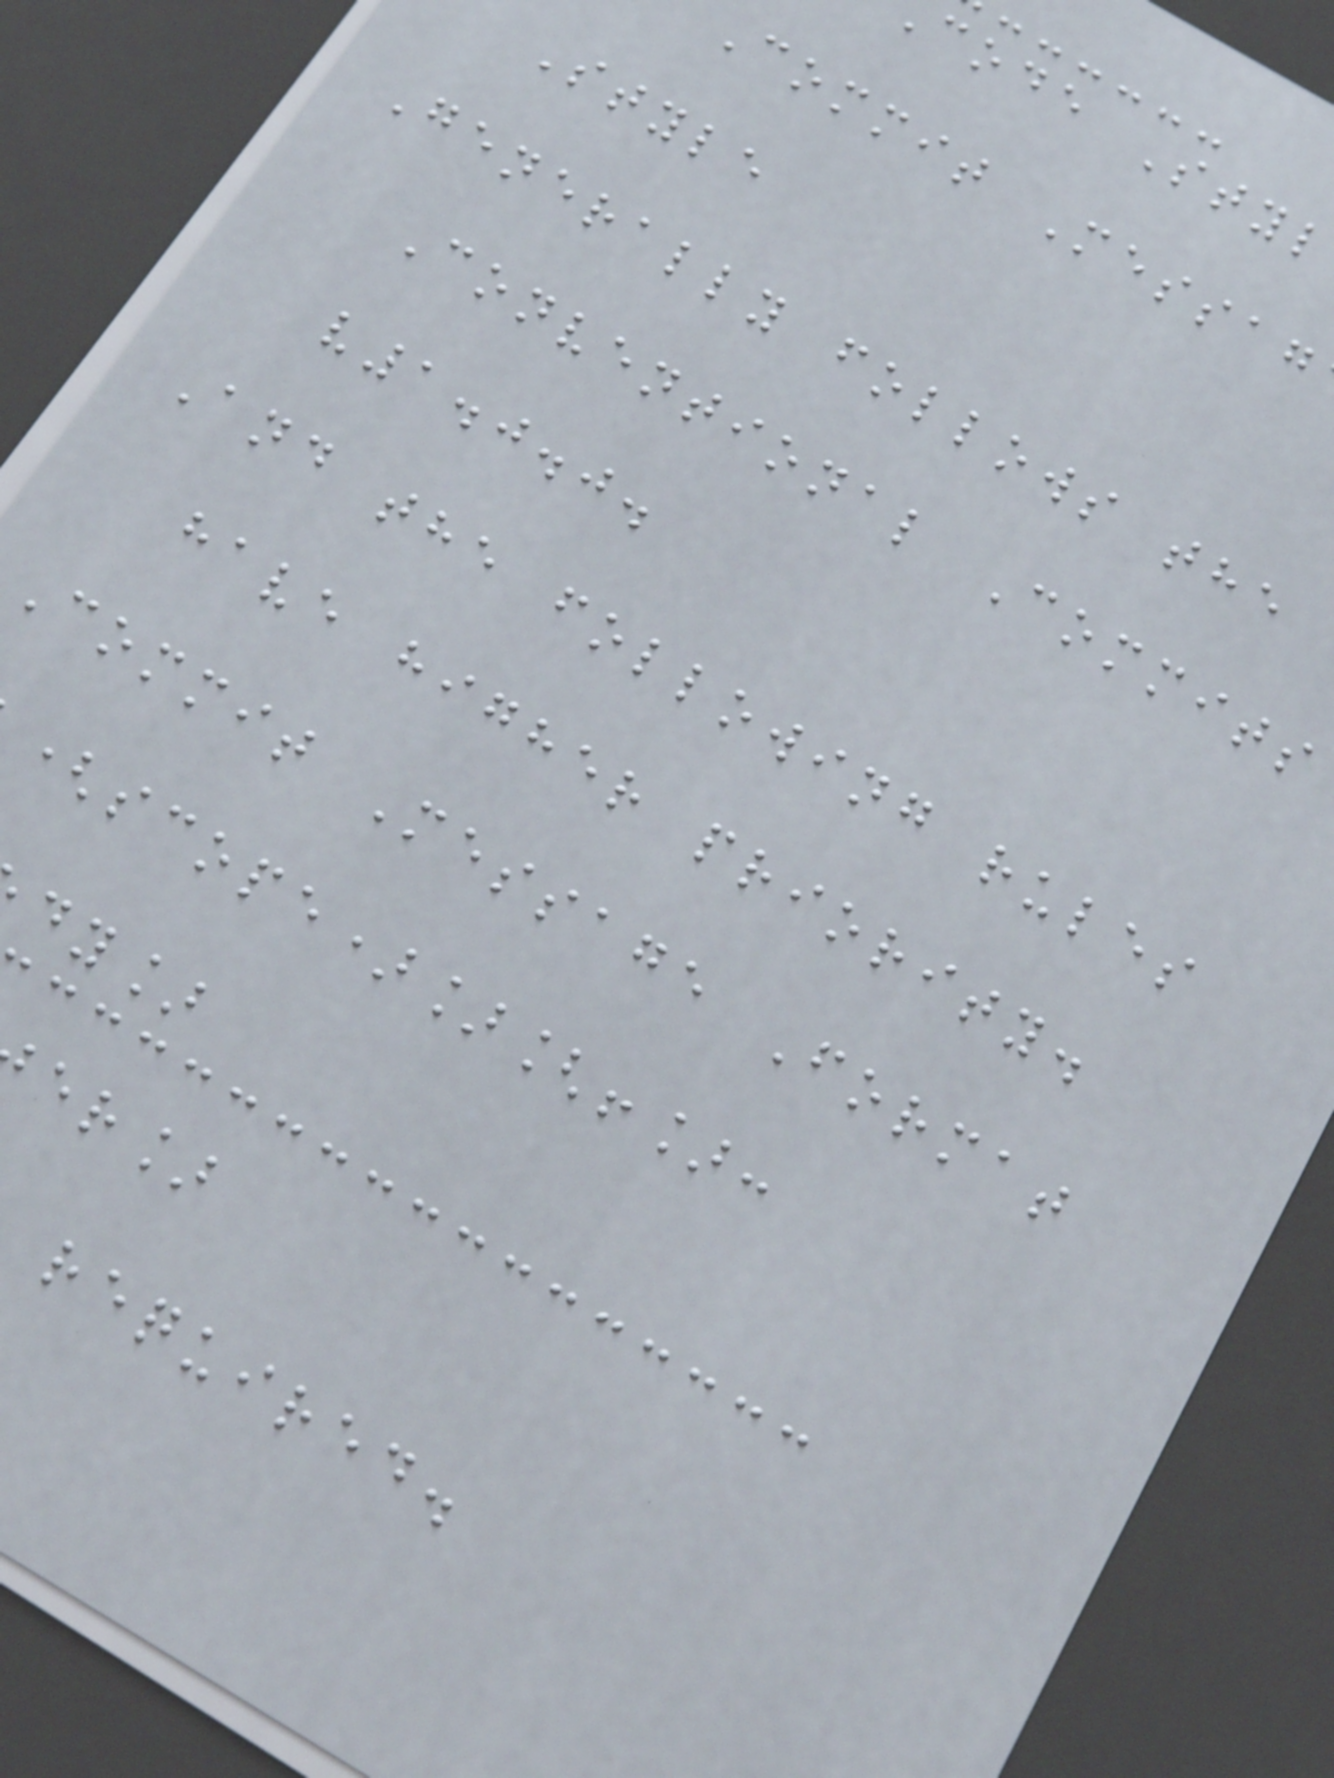code Styl
Commit Messag
Style
Generally follows the
Conventional Commits
v1.0.0.
And the following rules
have higher priority.
Commit Message Format
(scope)][!]:
dy]
er]
required.
